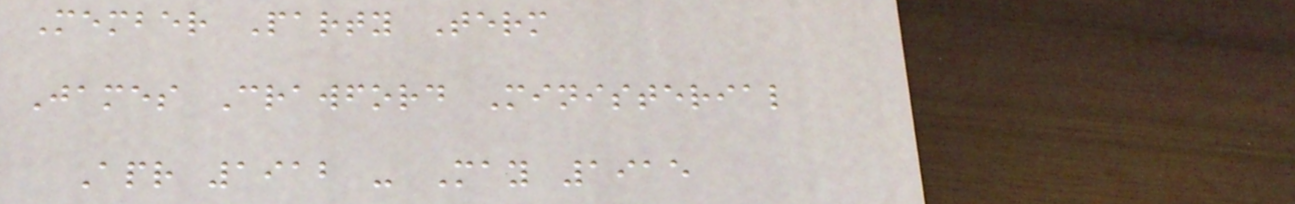Member Party Term
James Crawford Ministerial
Apr 1912 - May 1915
